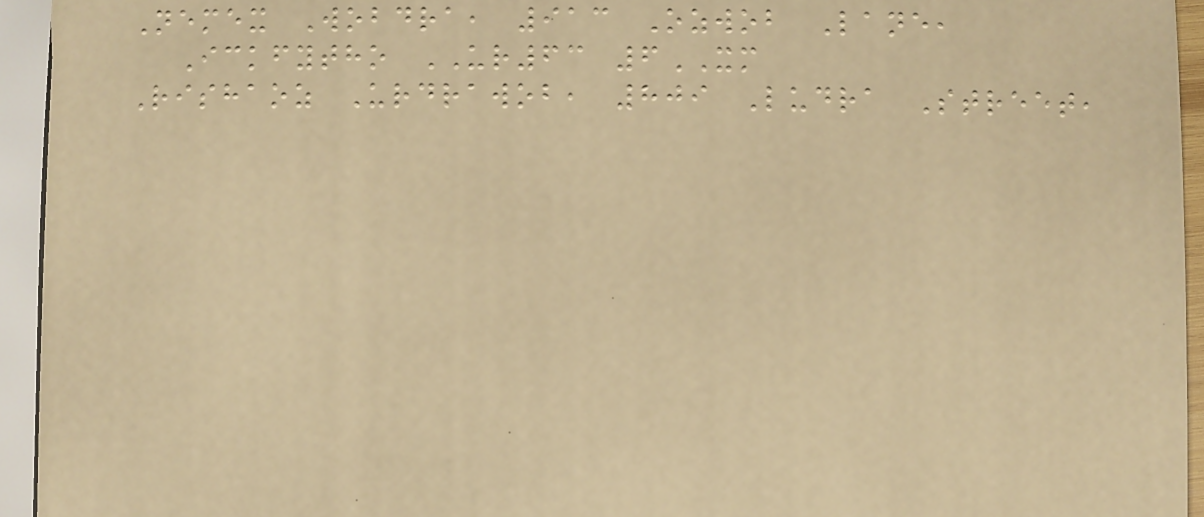Nemex Wobdra, 913 Ozwob Lane,
Ickfytho UR63 6XM
Rishaoz Urdrawob, 809 Ludra Street,
